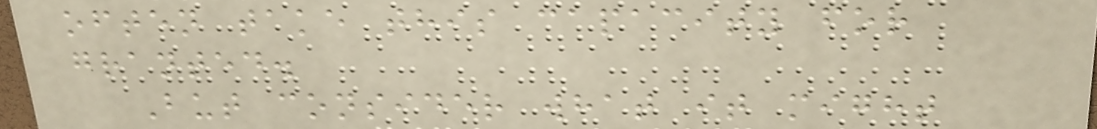often take this capacity for
granted.
But consider what it might
